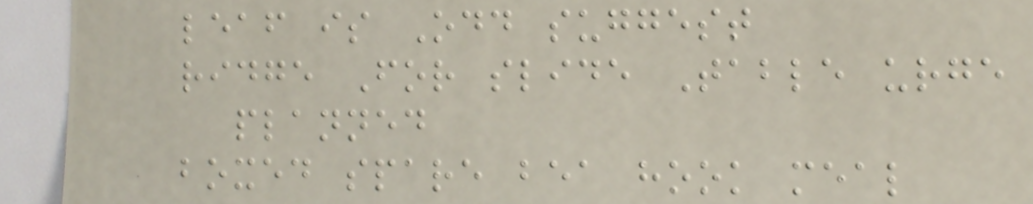leaf is Odd suggest
ridge For slide Table urge
planned
boxed spare bea hook meal
